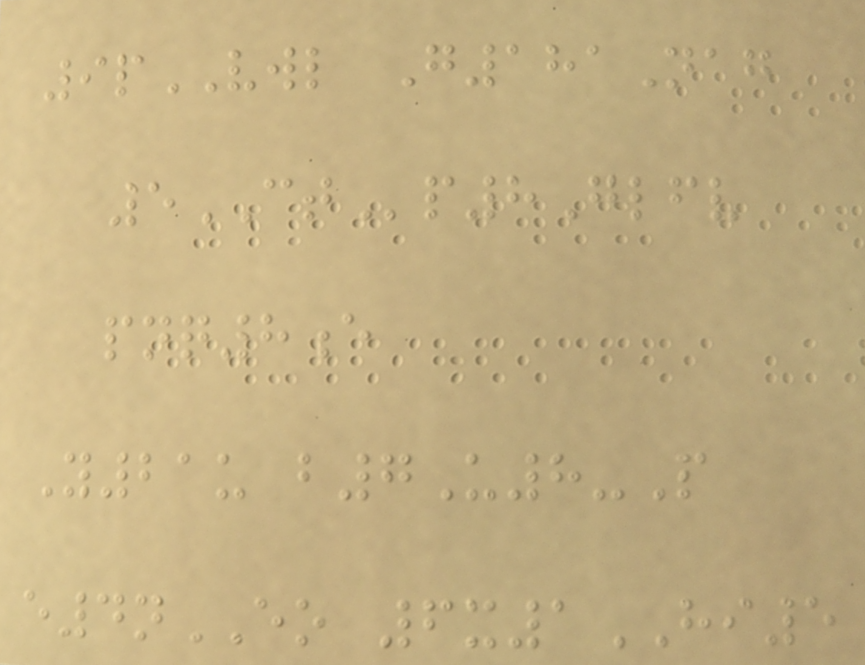9pVWL G181Nag
5CTp8Glfv
pnq8e
Y21u b7U8-P
e4nEO 6x1HI5
